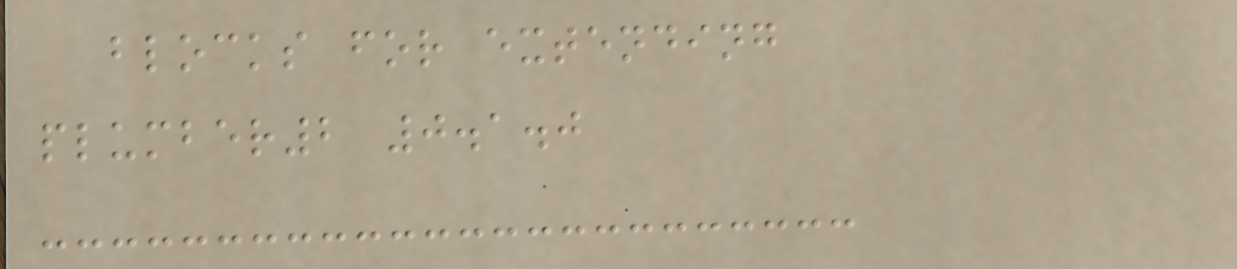blocks for extending
plumber2 0.1.0
